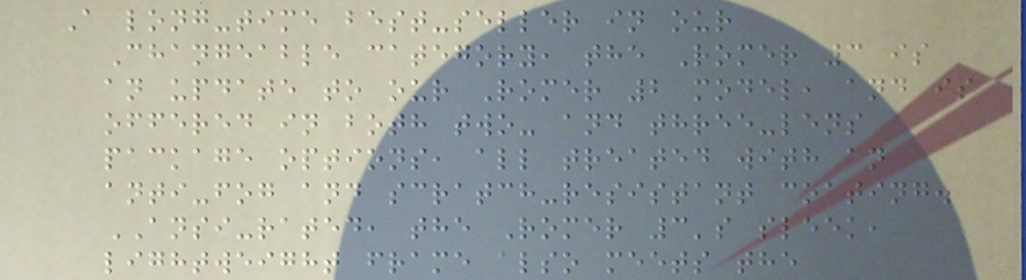A long-time best-seller in our
Changeable category, the Romer 3 is
an update to our Romer 2 model, and is
offered in both two- and three-lens
package options, all treated with an
anti-fog and scratch-resistant coating.
ANSI-rated, the Romer 3's sleek,
lightweight frame also meets the
